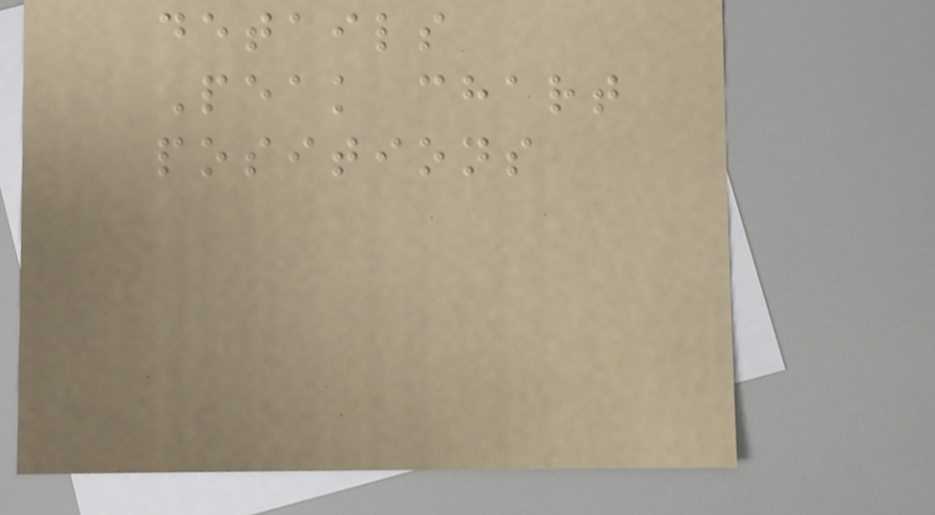details
Peak chart
positions
